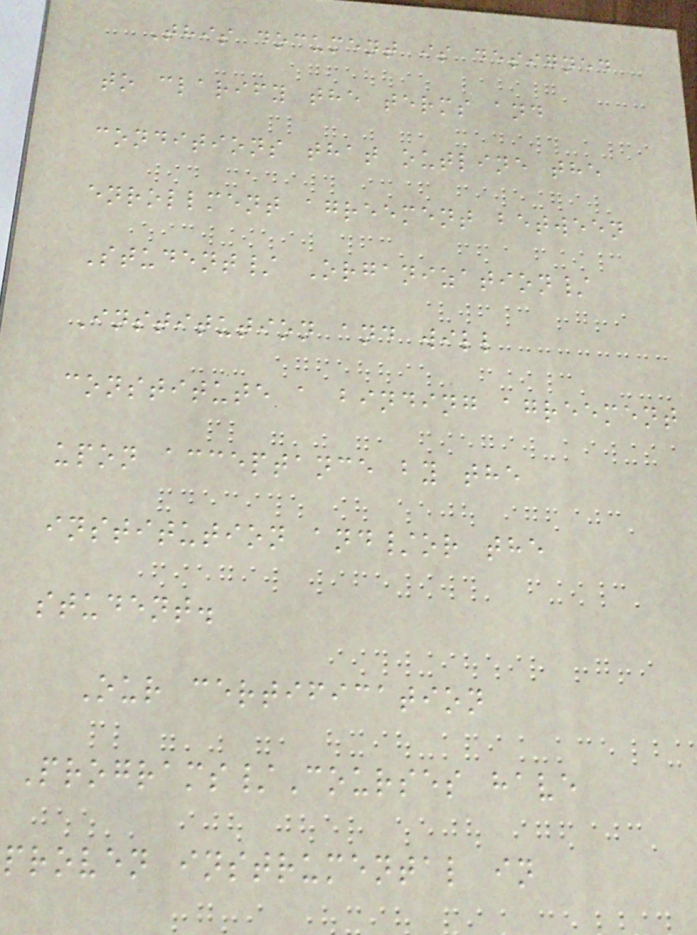This document is designed
to clarify the terms and
conditions that outline the
enrollment agreement between
Student/ Organization/
Institution and will
constitute a binding agreement
upon acceptance by the
institution and/or the
student.
Our certification
Programs/Courses have
proven instrumental in
